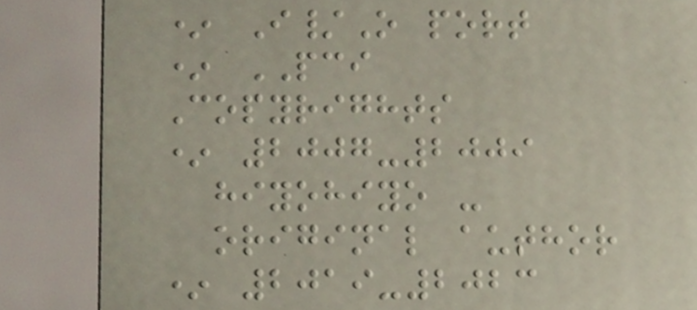* I/O port
* PCI
Copyrights
* 2007-2009
hiyohiyo -
original author
* 2019-2023
